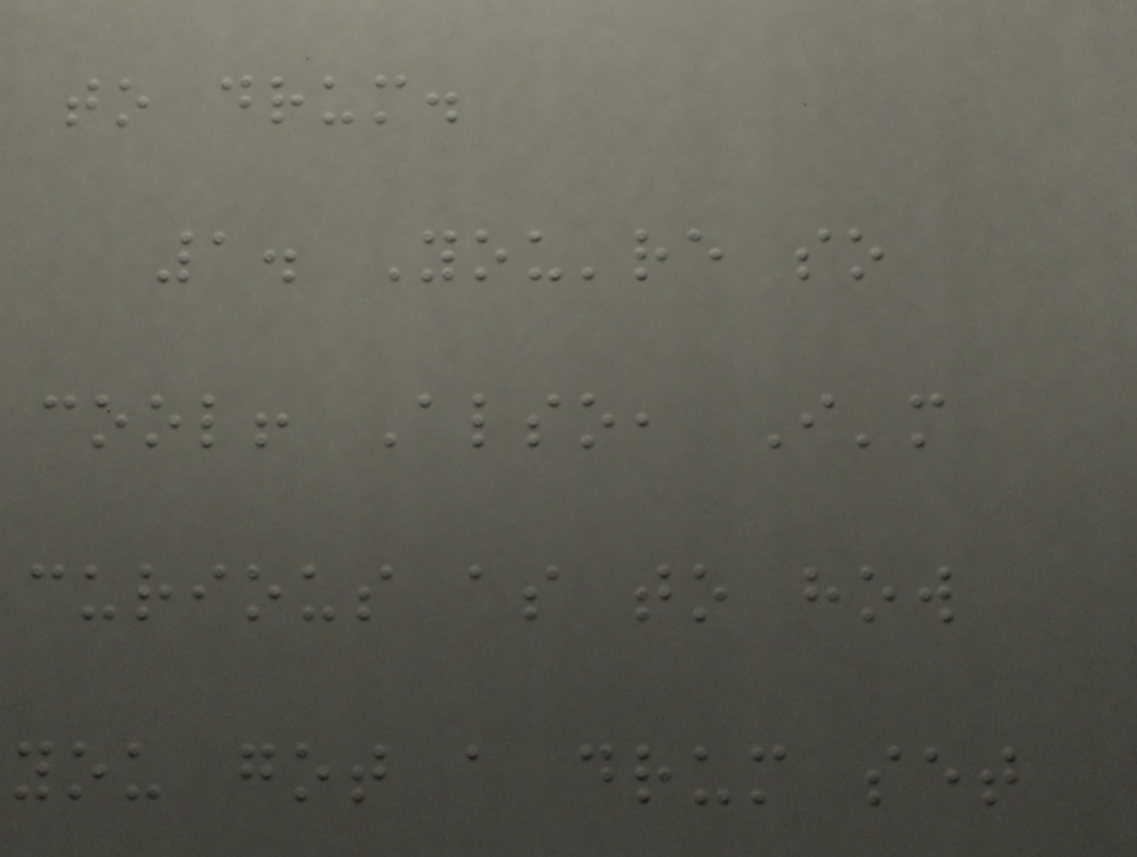to drum.
1. You're so
cool! Also, I'm
curious as to how
you got a drum set
